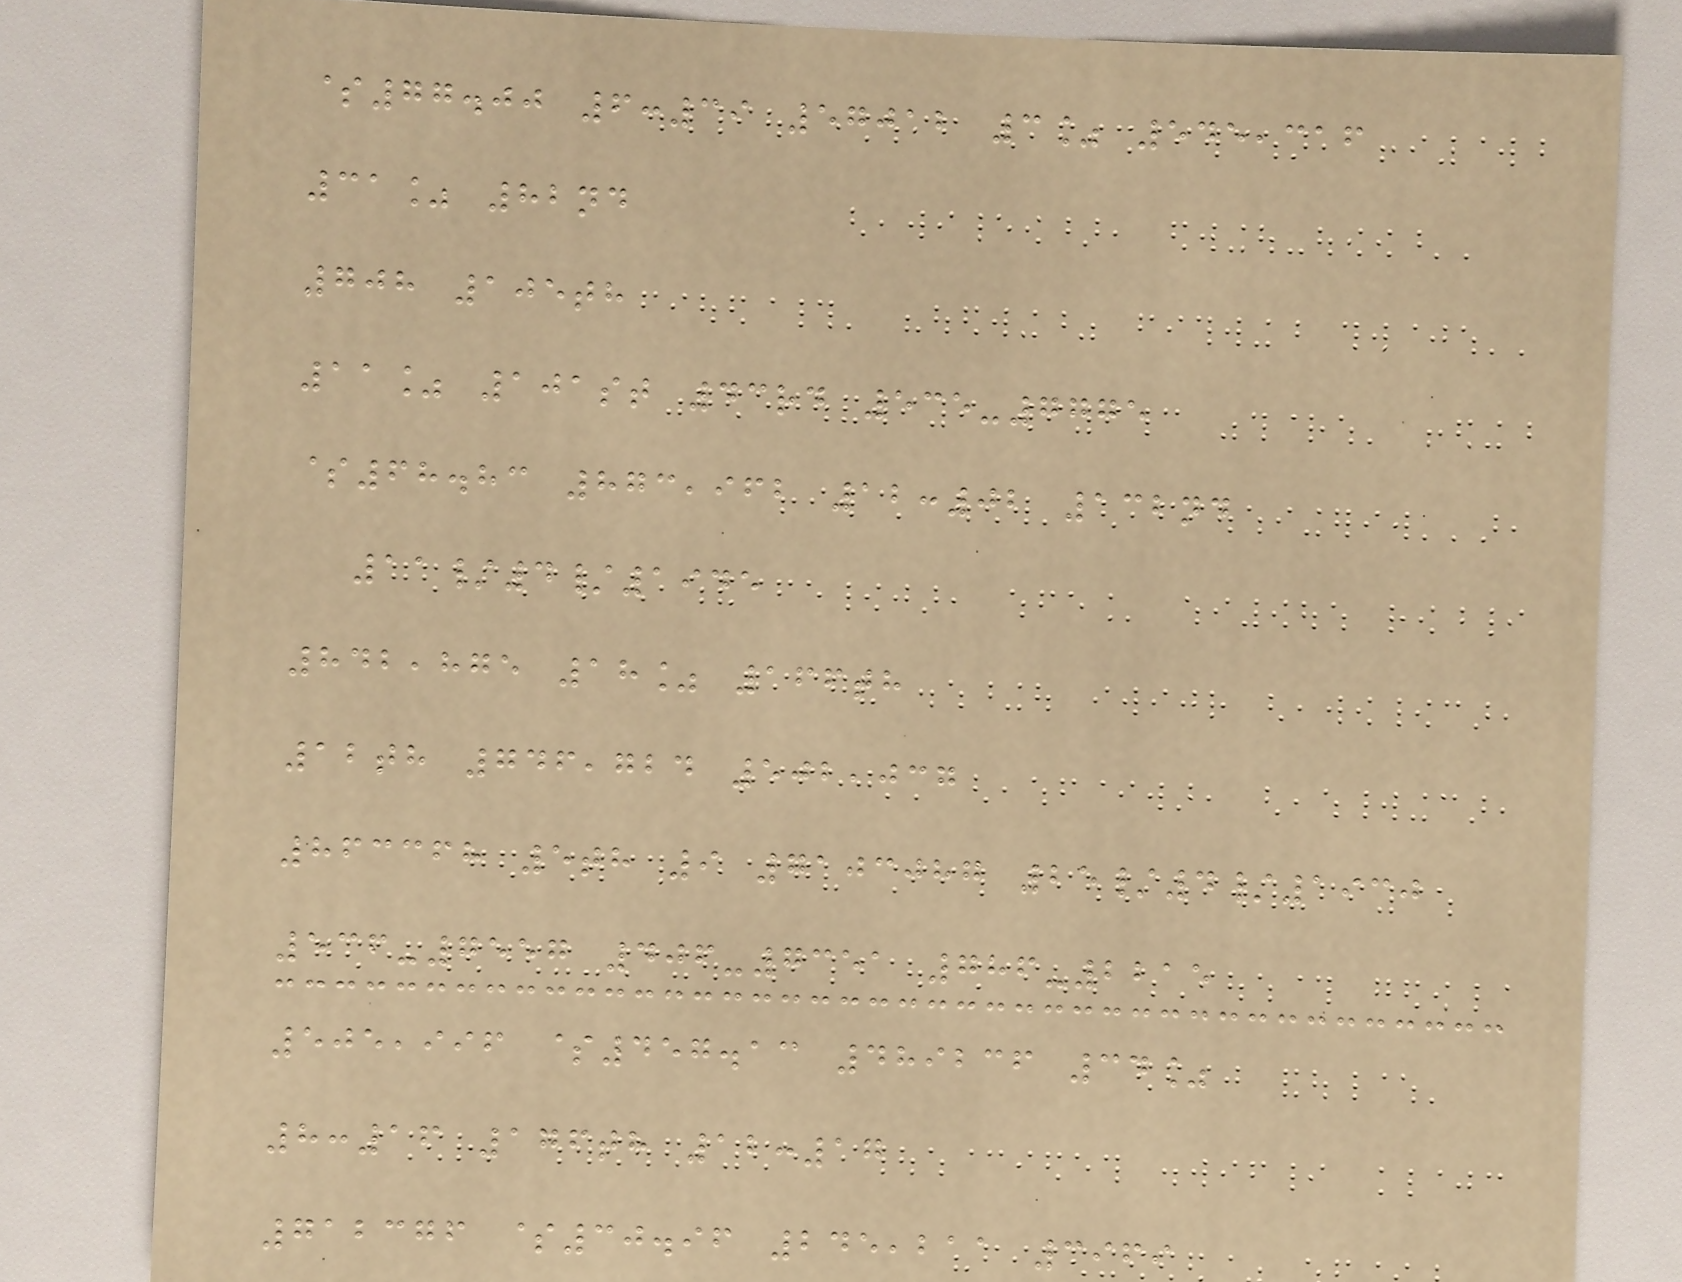$77.00 6:39 57012 3% 545,316
31% 82nd
708 105th
11% 101st 43rd 535-7775
$68.83 873,962 12:02 132nd
11/4/1945
842,875 18% 166th
12th 746,724 502,037
863368 5th 9 7103087 25/4/1930
536-7557 406-7351 786-2215
505,996 $457.13 489236 34%
8:16 176th 12:17
712376 $30.96 245,211 3969
